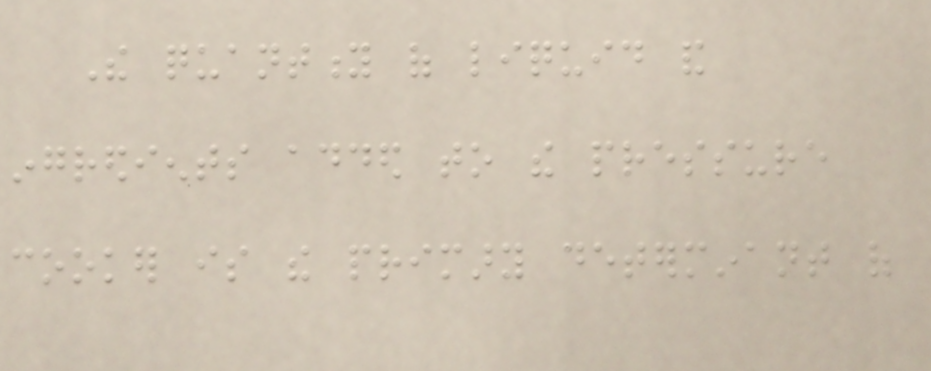The quantity of liquid and
ingredients added to the pressure
cooker is the primary determinant of
